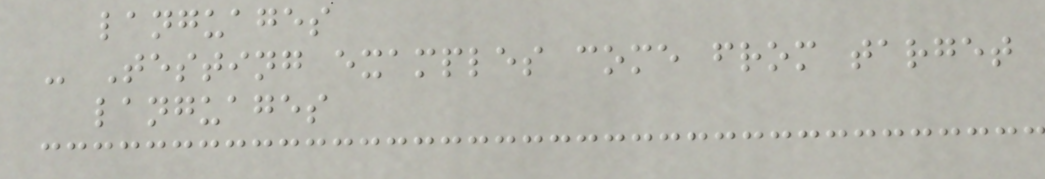languages
- Testing examples come from target
languages
